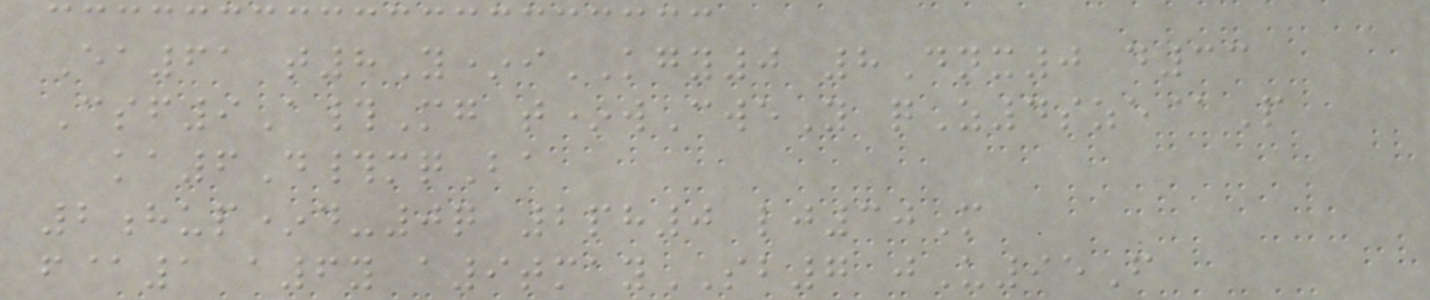Ea61 t8Y*iKGY0 8Dnx0 d33
Csf9A#Mg t*wCweY qZ4sze@P
ka6D#mqBa
2hup*d-0q 2ph0 lj30M
f@1 a6y a9tmaySB7 jU95F
